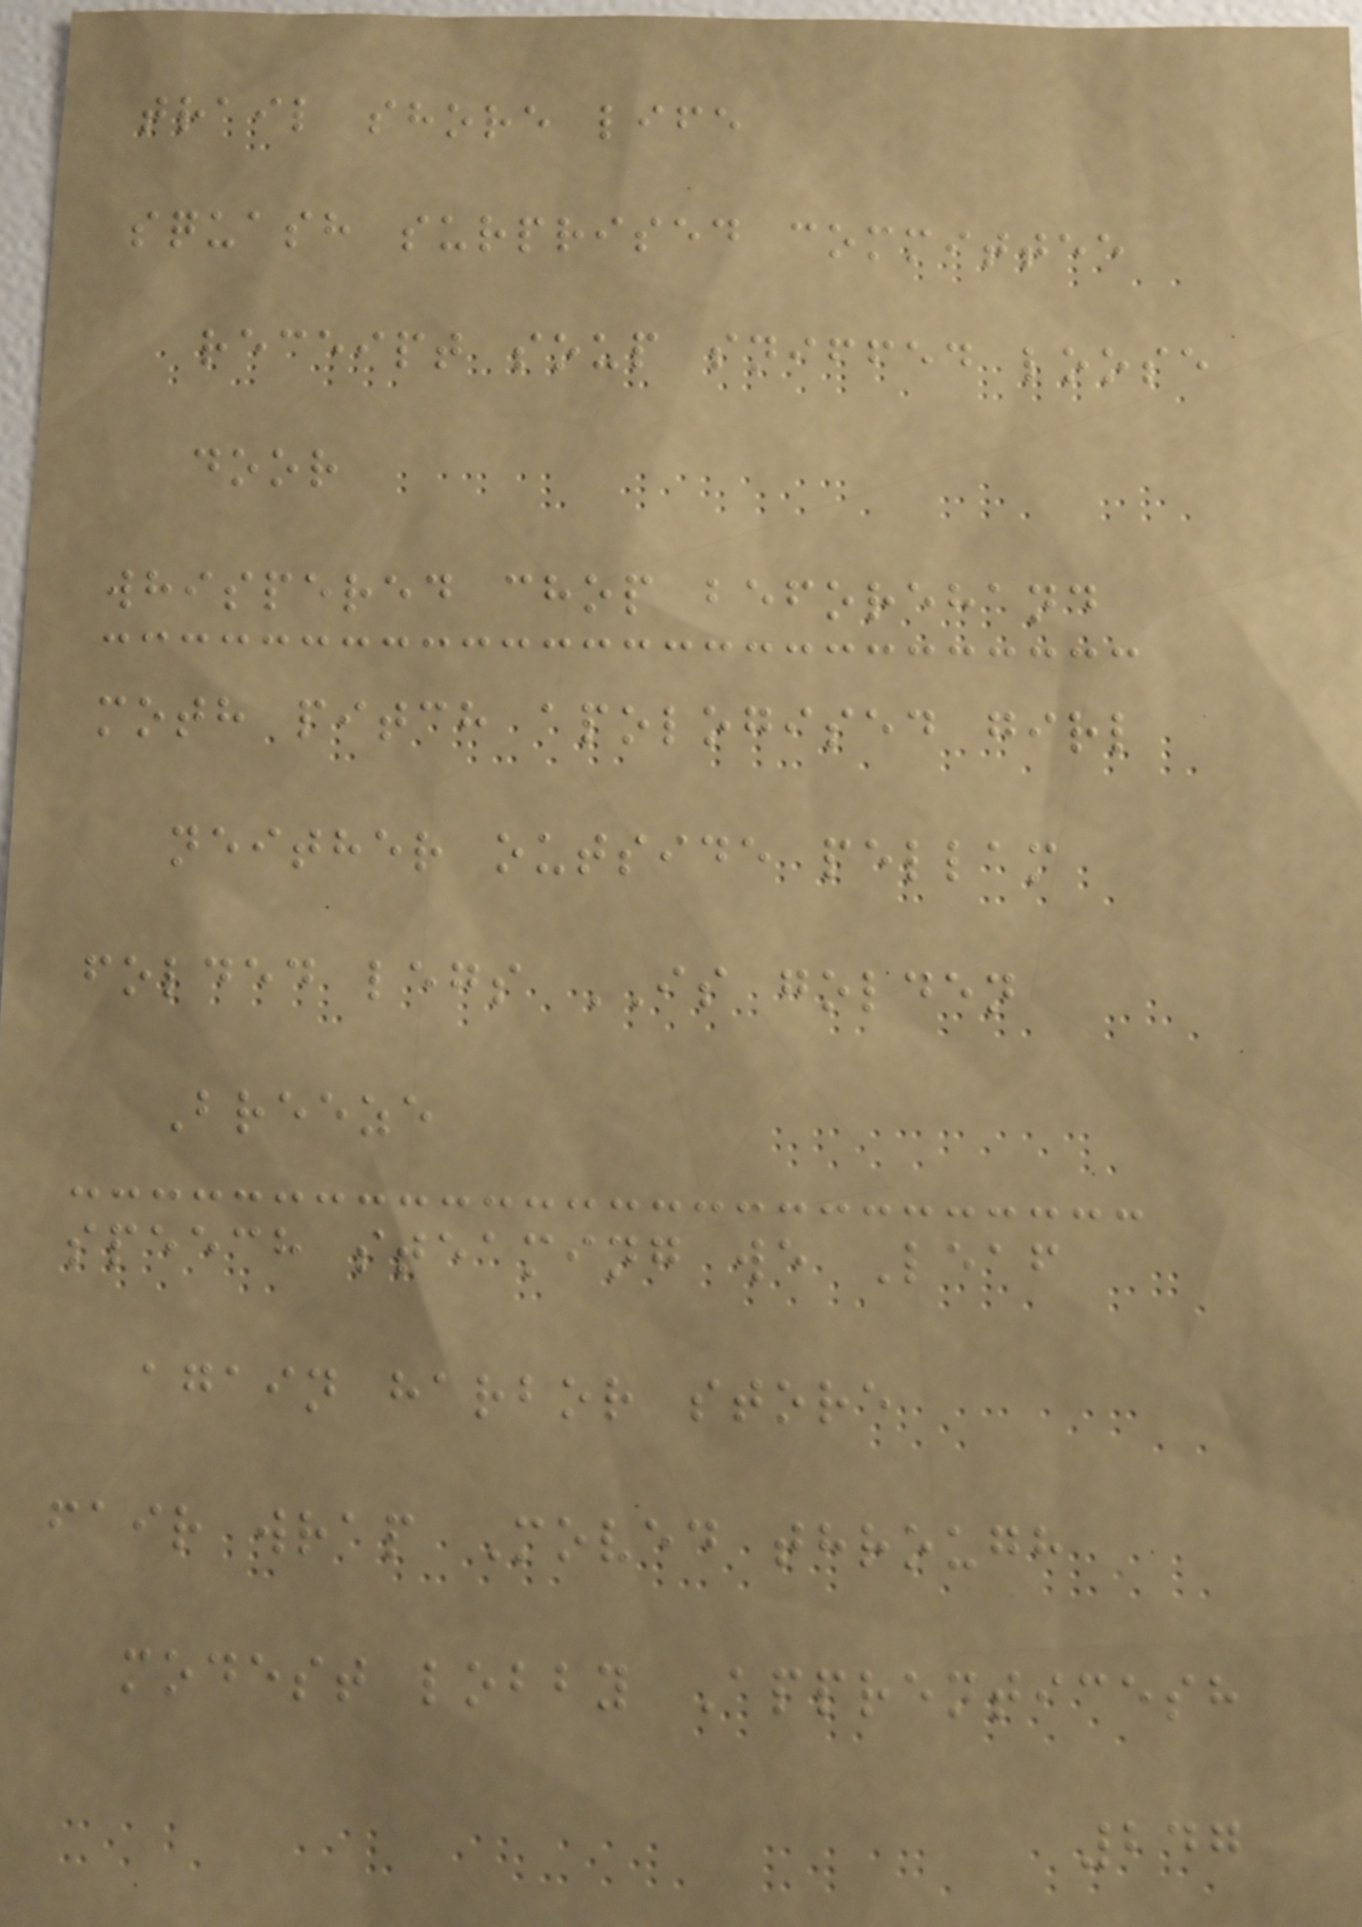trail shore life
squash surprised committee
receipt soup sniffed loose
door
whispered chop beforehand
moth pitch apologised girl
neither outside pellam
folded legs IS golden
Breeze
speech steaming we Leaf
again harbor store
fair wrap Moved through
modest lobby Apprenticesh
247
